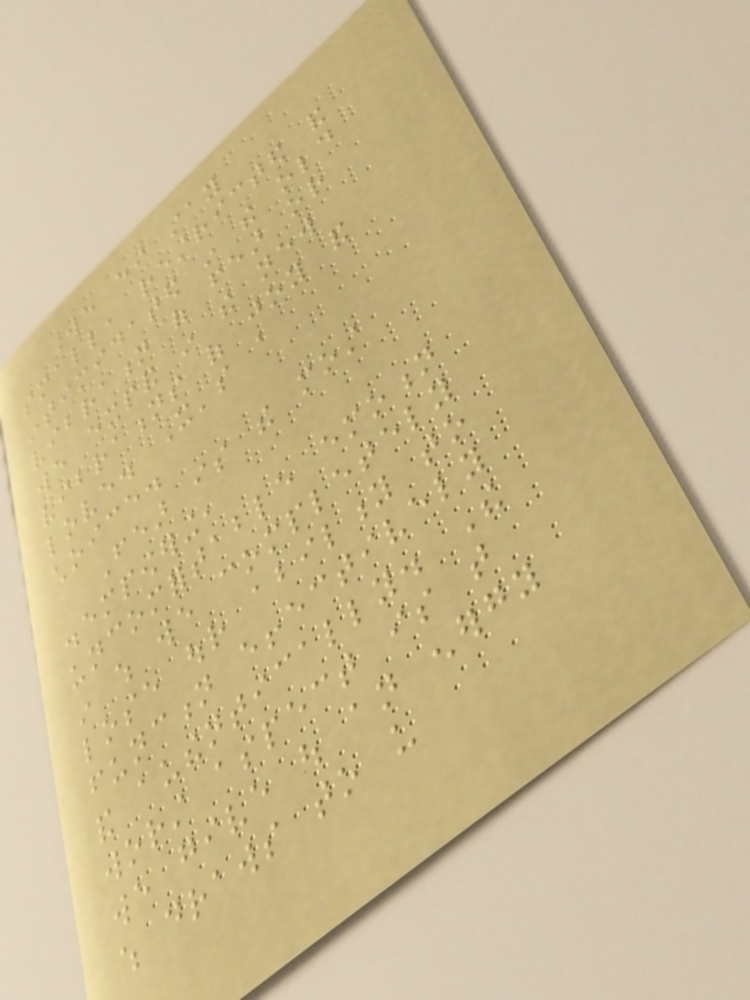We either stay
small, restricted and
intimidated in the old
vibration of fear or
we expand in the new
vibrations of joy and
love. It's a
choice.
Fear is the most
disempowering,
uncomfortable emotion
in which we completely
lose our ability to
function effectively
and authentically. The
worst aspect is that
we give out an energy
which draws to us
